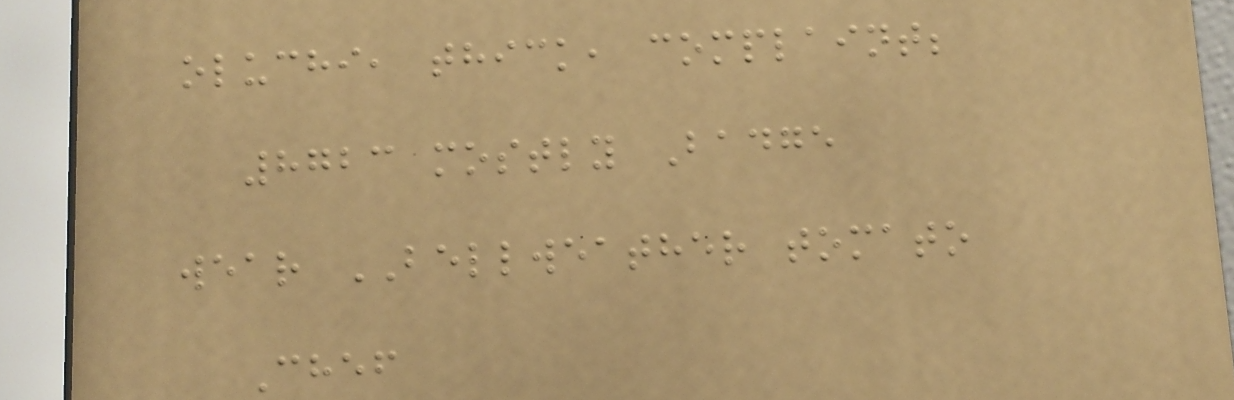oluchi, thick, complaint;
8723 mostly Badge
wear BELLWEATHER tomato
Chef
